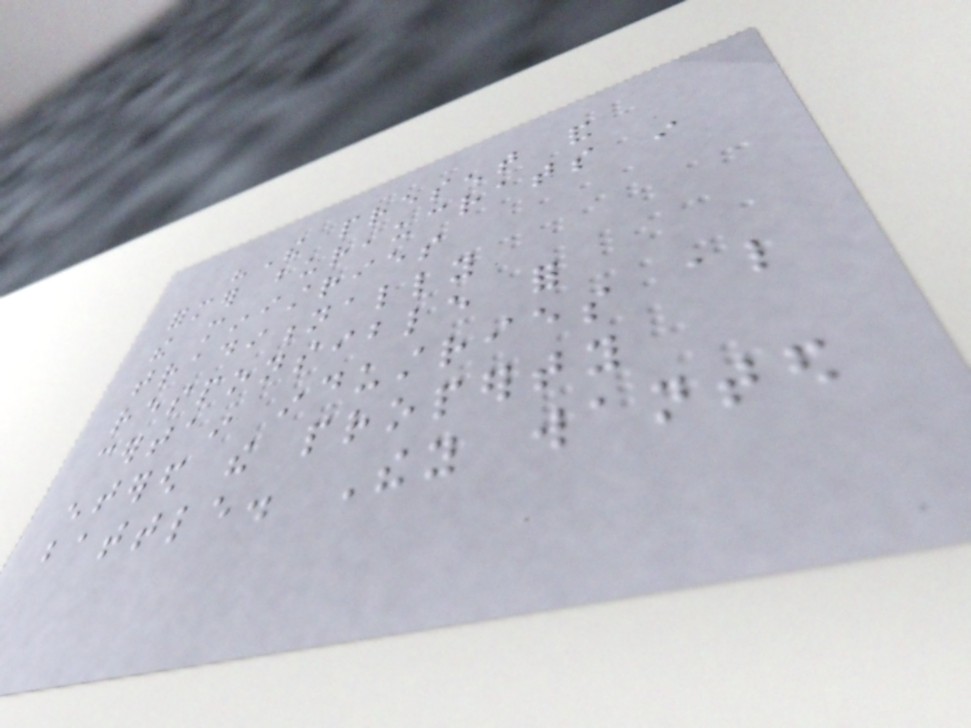"The present and
former bureaucrats in
the ministries
traditionally
responsible for
certain industries also
entered the property
battle. They wanted
